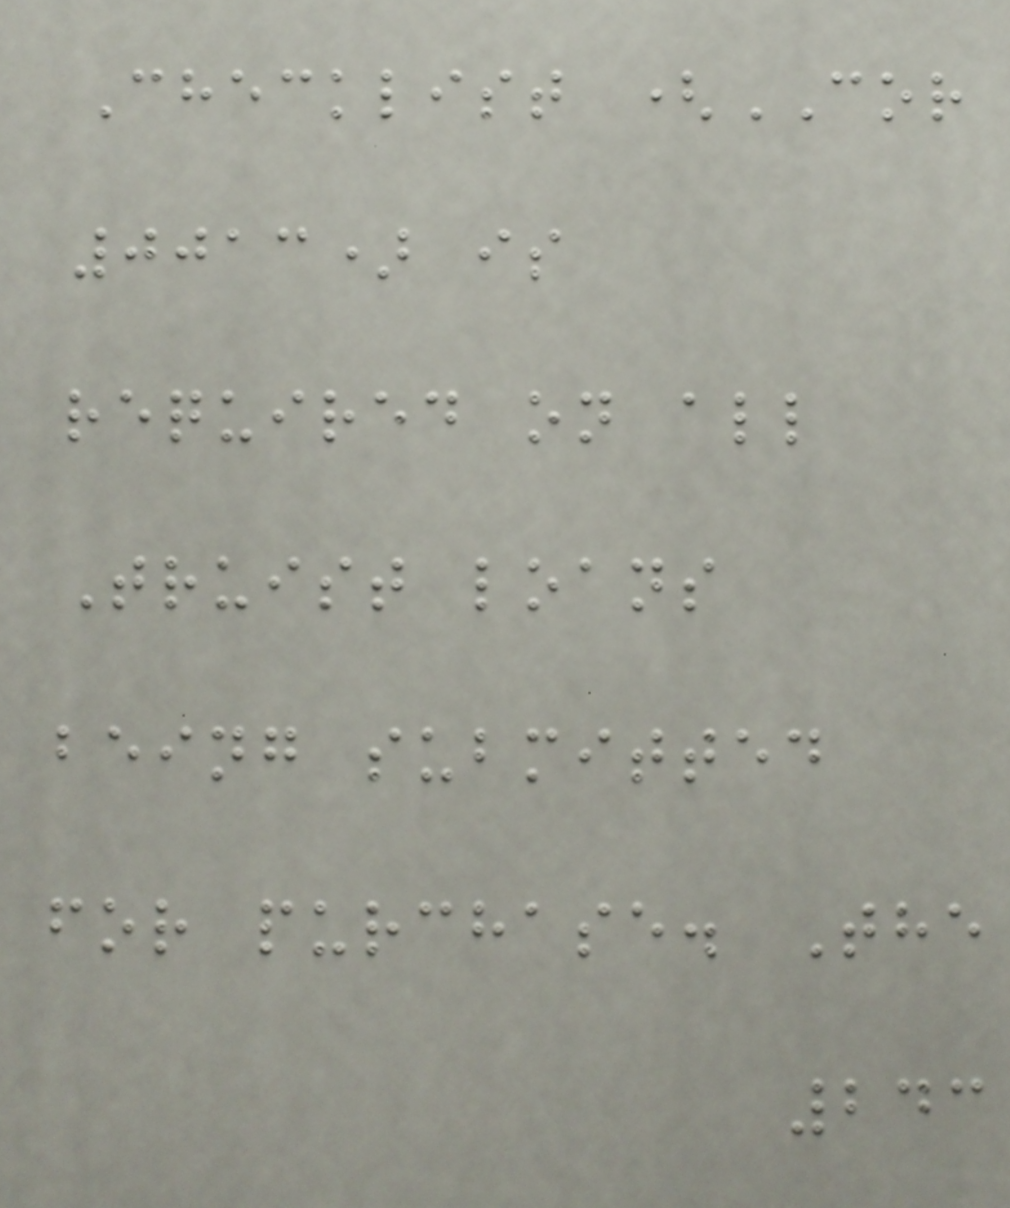Checklist (COR
0013) is
required on all
Truist loans
being submitted
for purchase. The
243
